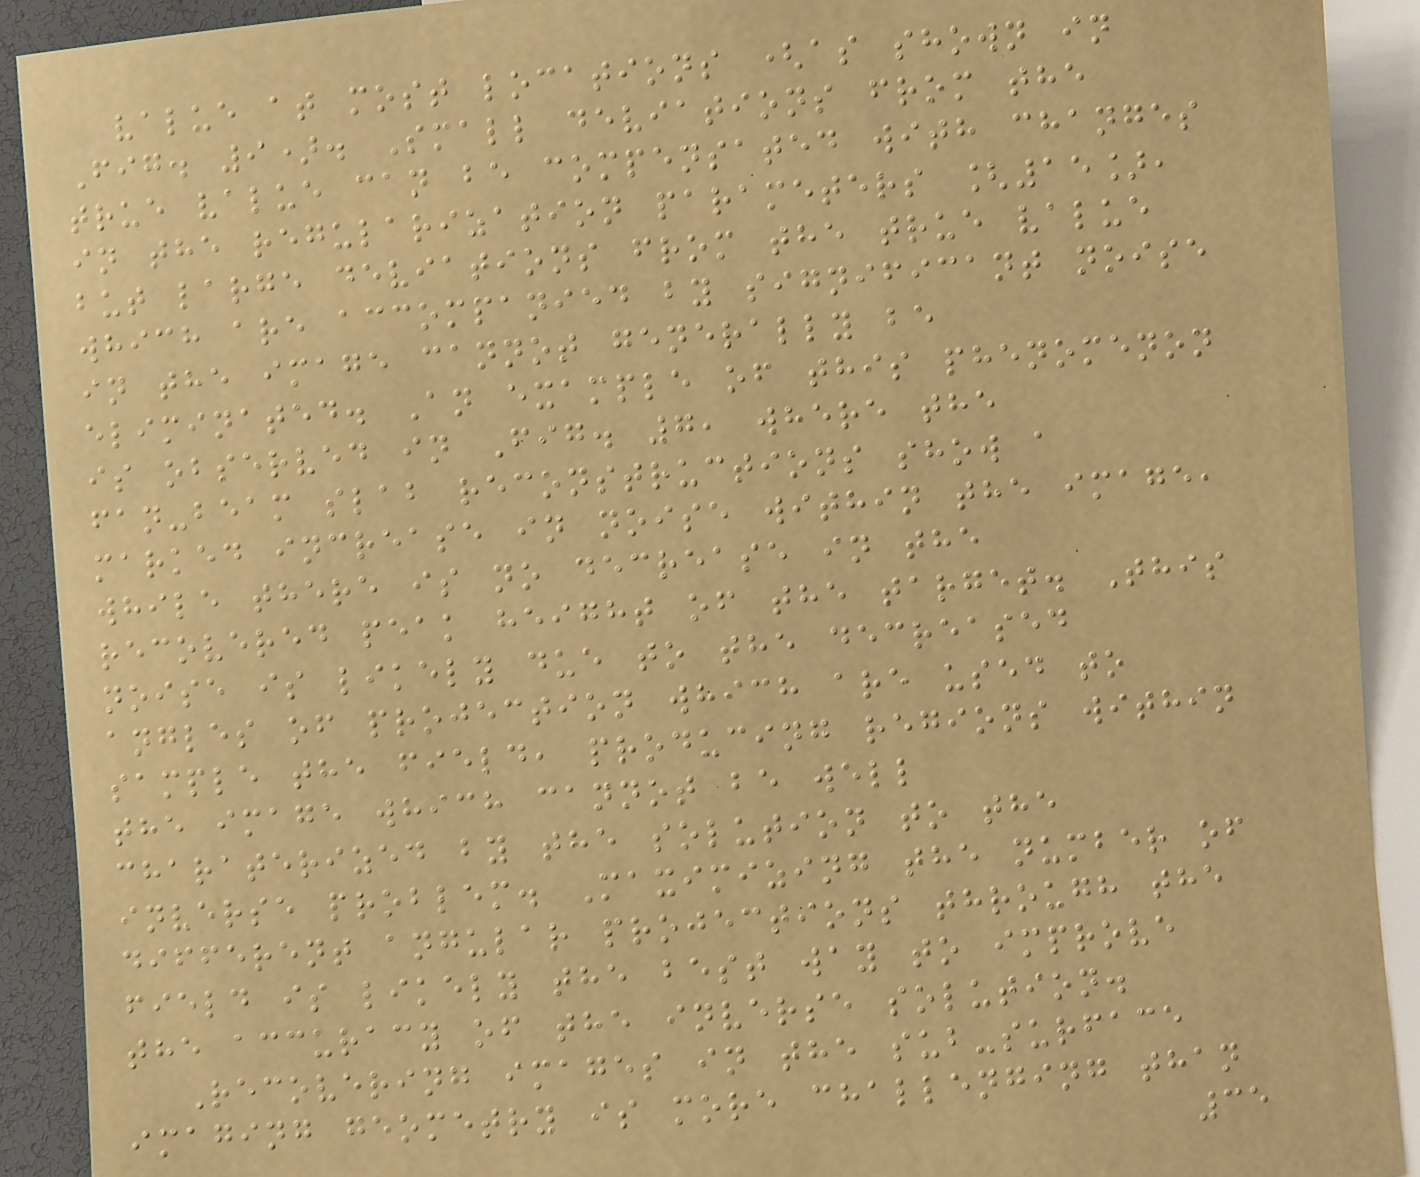value at most locations (as shown in
Fig. 9). Small deviations from the
true value can be compensated with changes
in the regularization parameters [15],
but large deviations from the true value
which are accompanied by significant noise
in the image cannot generally be
eliminated. An example of this phenomenon
is observed in Fig. 7, where the
fan-beam slab reconstructions show a
marked increase in noise within the image,
while there is no decrease in the
recovered peak height of the target. This
noise is likely due to the decreased
angles of projection which are used to
sample the field, producing regions within
the image which cannot be well
charaterized by the solution to the
inverse problem. Maximizing the number of
different angular projections through the
field is likely the best way to improve
the accuracy of the inverse solution.
Recovering images in the sub-surface
imaging geometry is more challenging than
35
